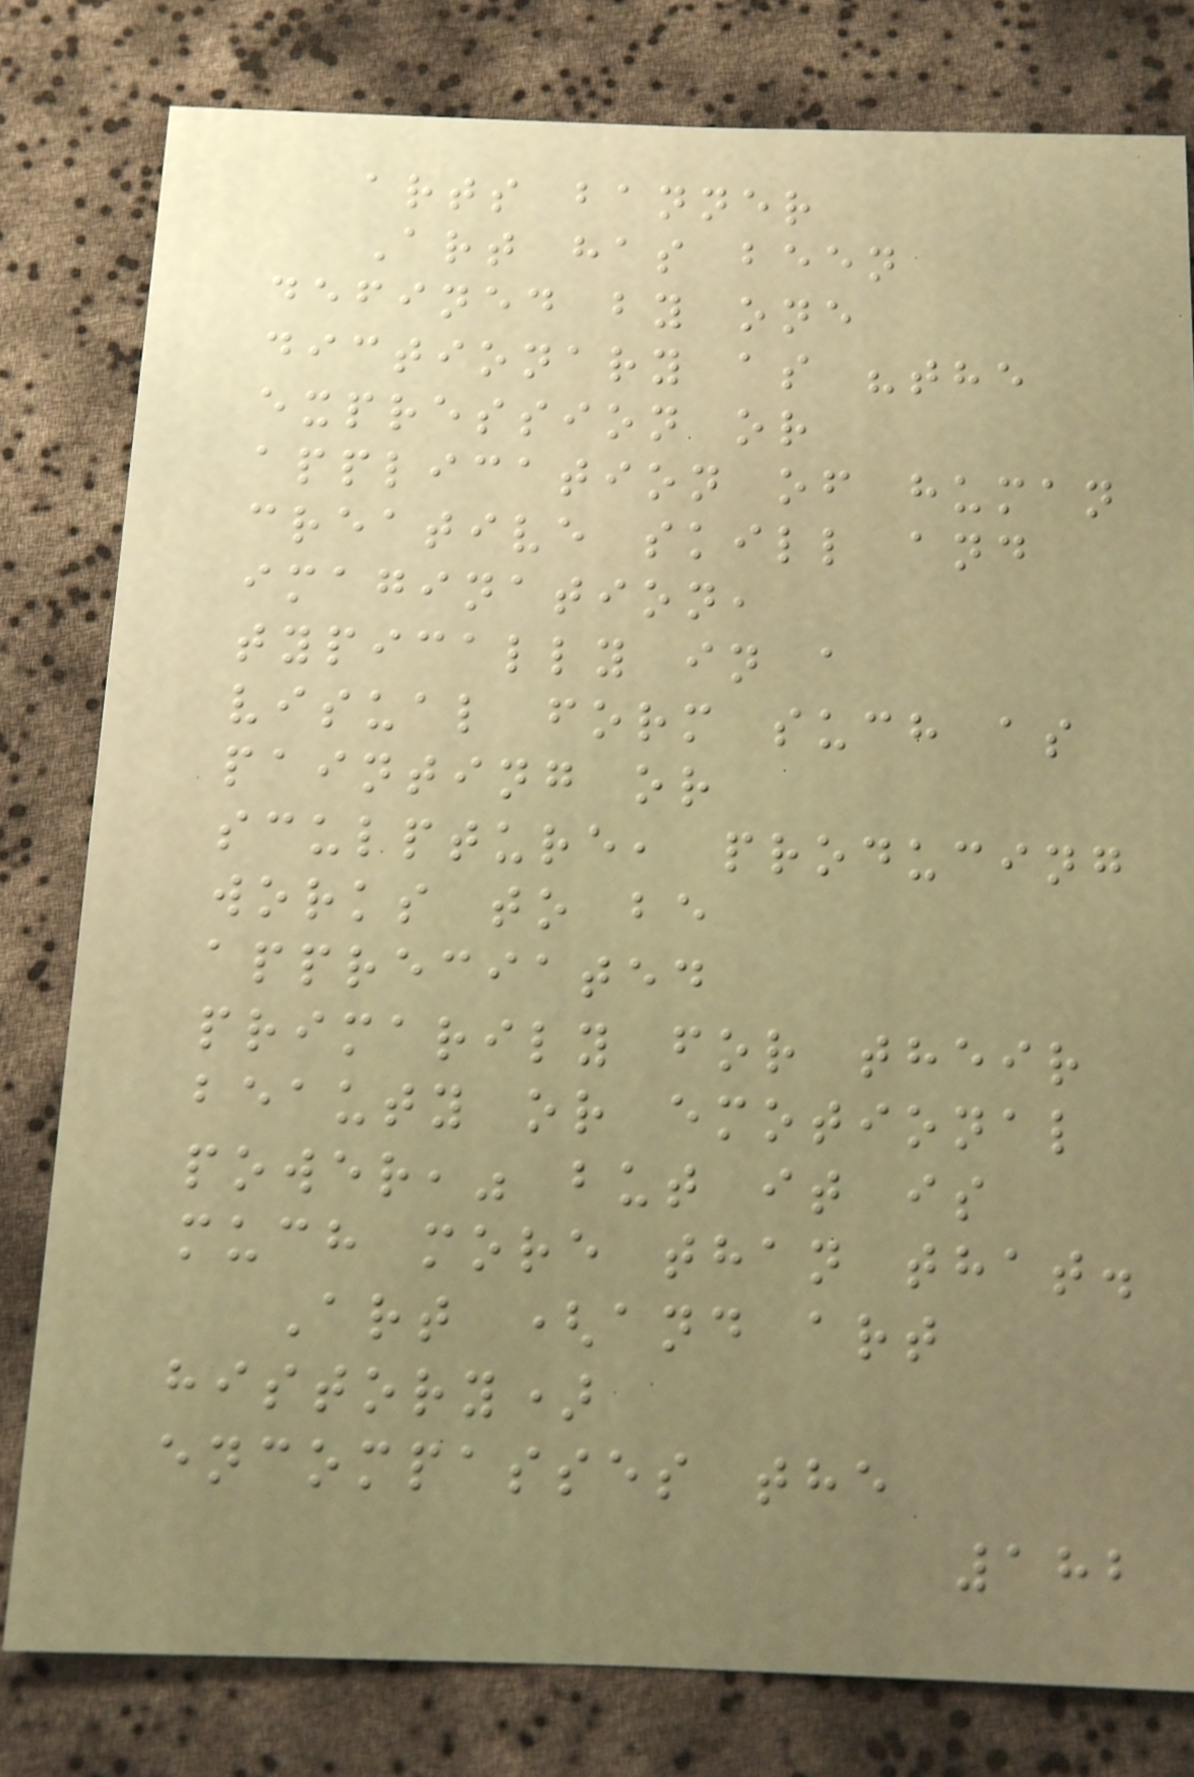arts banner
Art has been
defined by one
dictionary as "the
expression or
application of human
creative skill and
imagination,
typically in a
visual form such as
painting or
sculpture, producing
works to be
appreciated
primarily for their
beauty or emotional
power," but it is
much more than that.
Art (and art
history)
encompasses the
182
